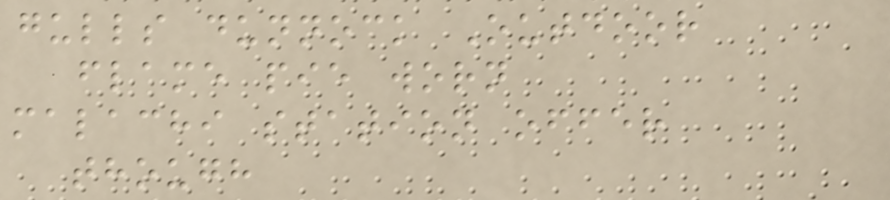gulls dunnock Outdoor
flame pie worn
malachi station offer
though
